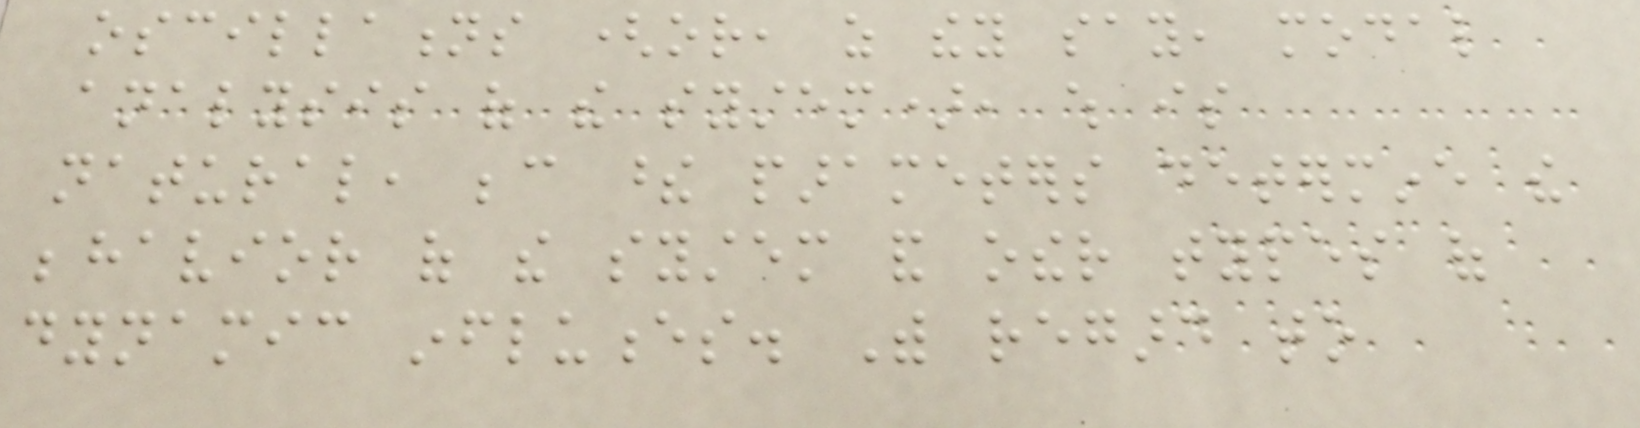oscillations (or, as they say, modal
analysis of the system), which is
natural, because these parameters determine the
behavior of the system and other types of
dynamic influences. With regard to
